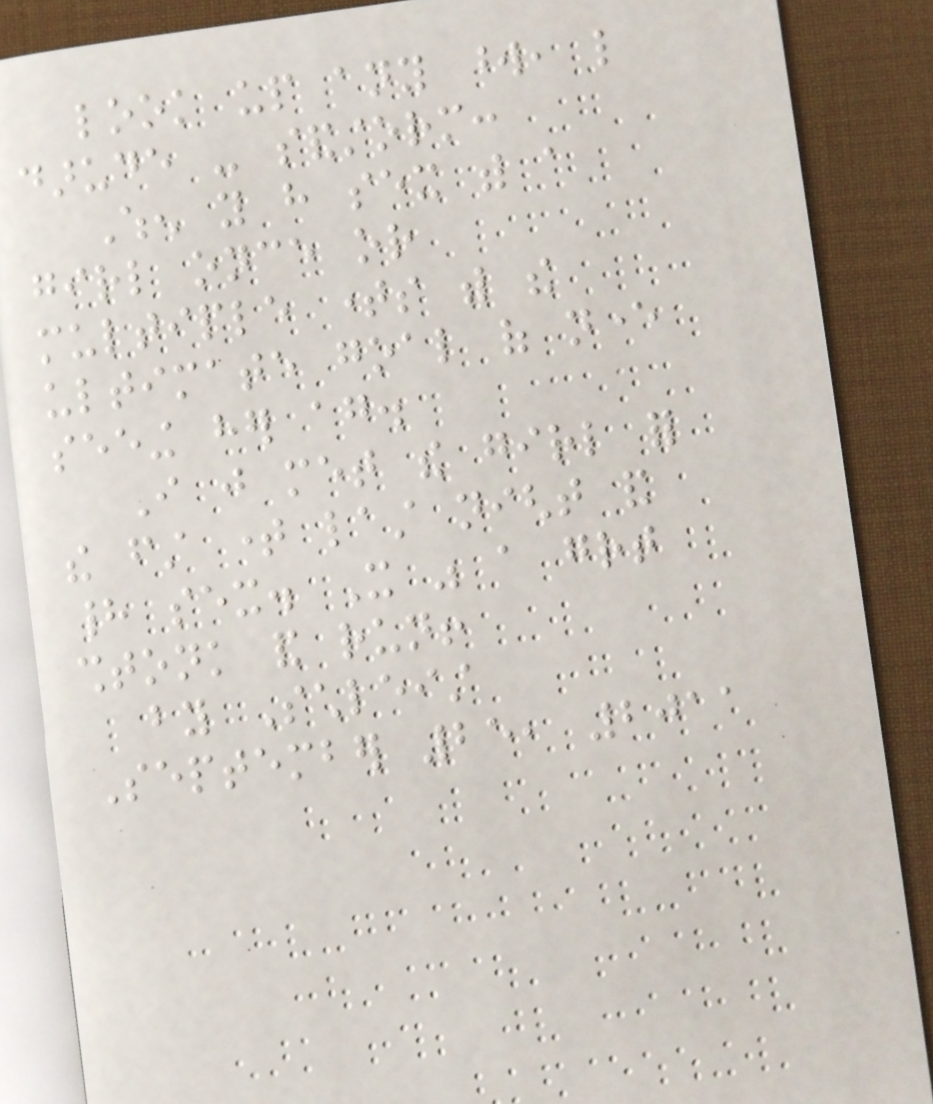look up any word, like
darude - sandstorm:
When you have sex with a
girl once or
multiple times with the
ultimate goal of never
seeing her again.
I just met the girl for
the first time last night and
had sex. It was a great
shtonk and run!
by Schleist
September 25, 2011
